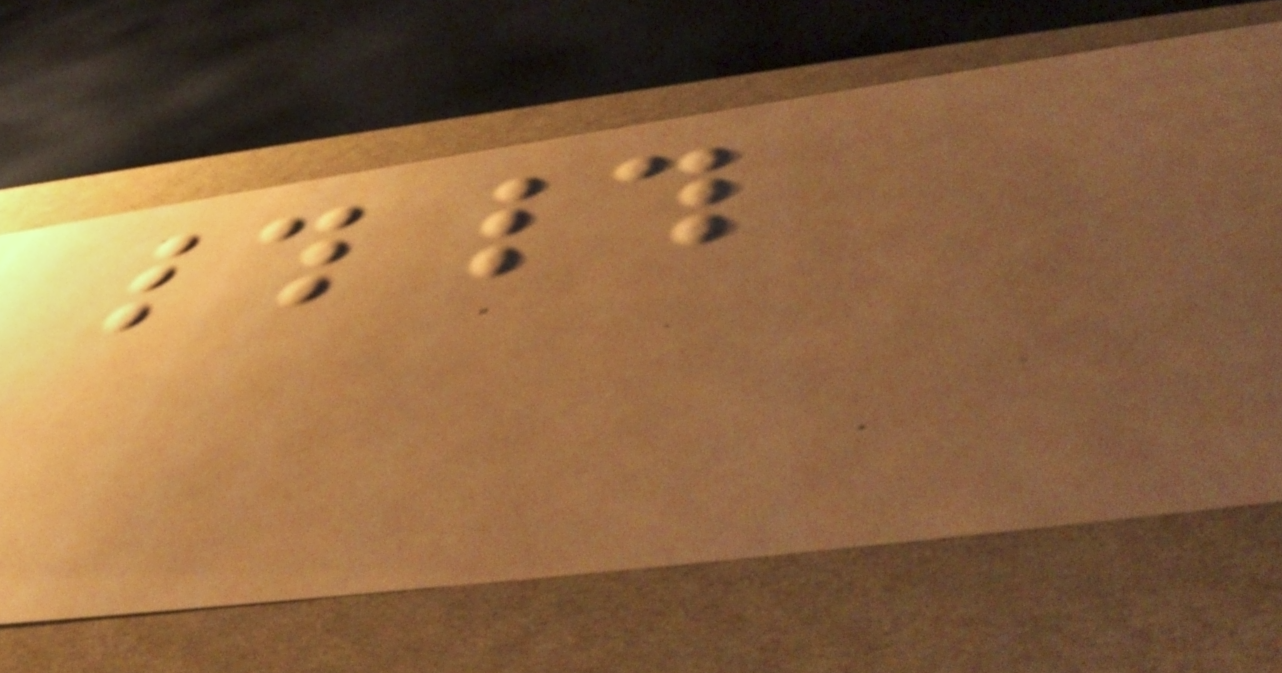##
